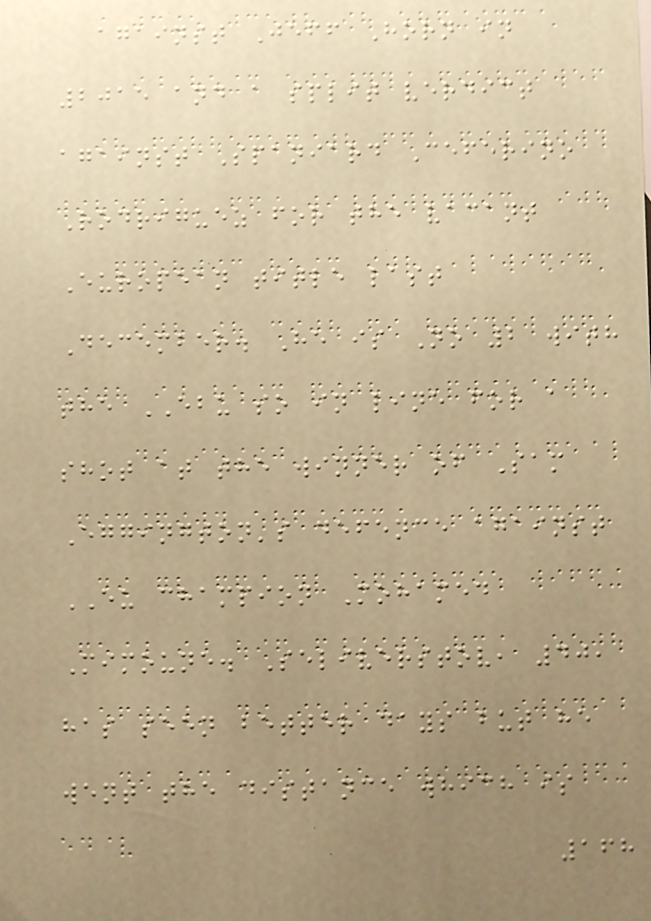against Jeff Horn in
2015 and a split verdict
against Spaniard Ceferino
Rodriguez for the vacant
European title last
December. He is No 2 with
the EBU so in line for a
shot at the winner of Sam
Eggington's defence against
EU champion Mohamed
Mimoune. Seliverstov, 40,
has seen better days but he
went the distance which is
168
